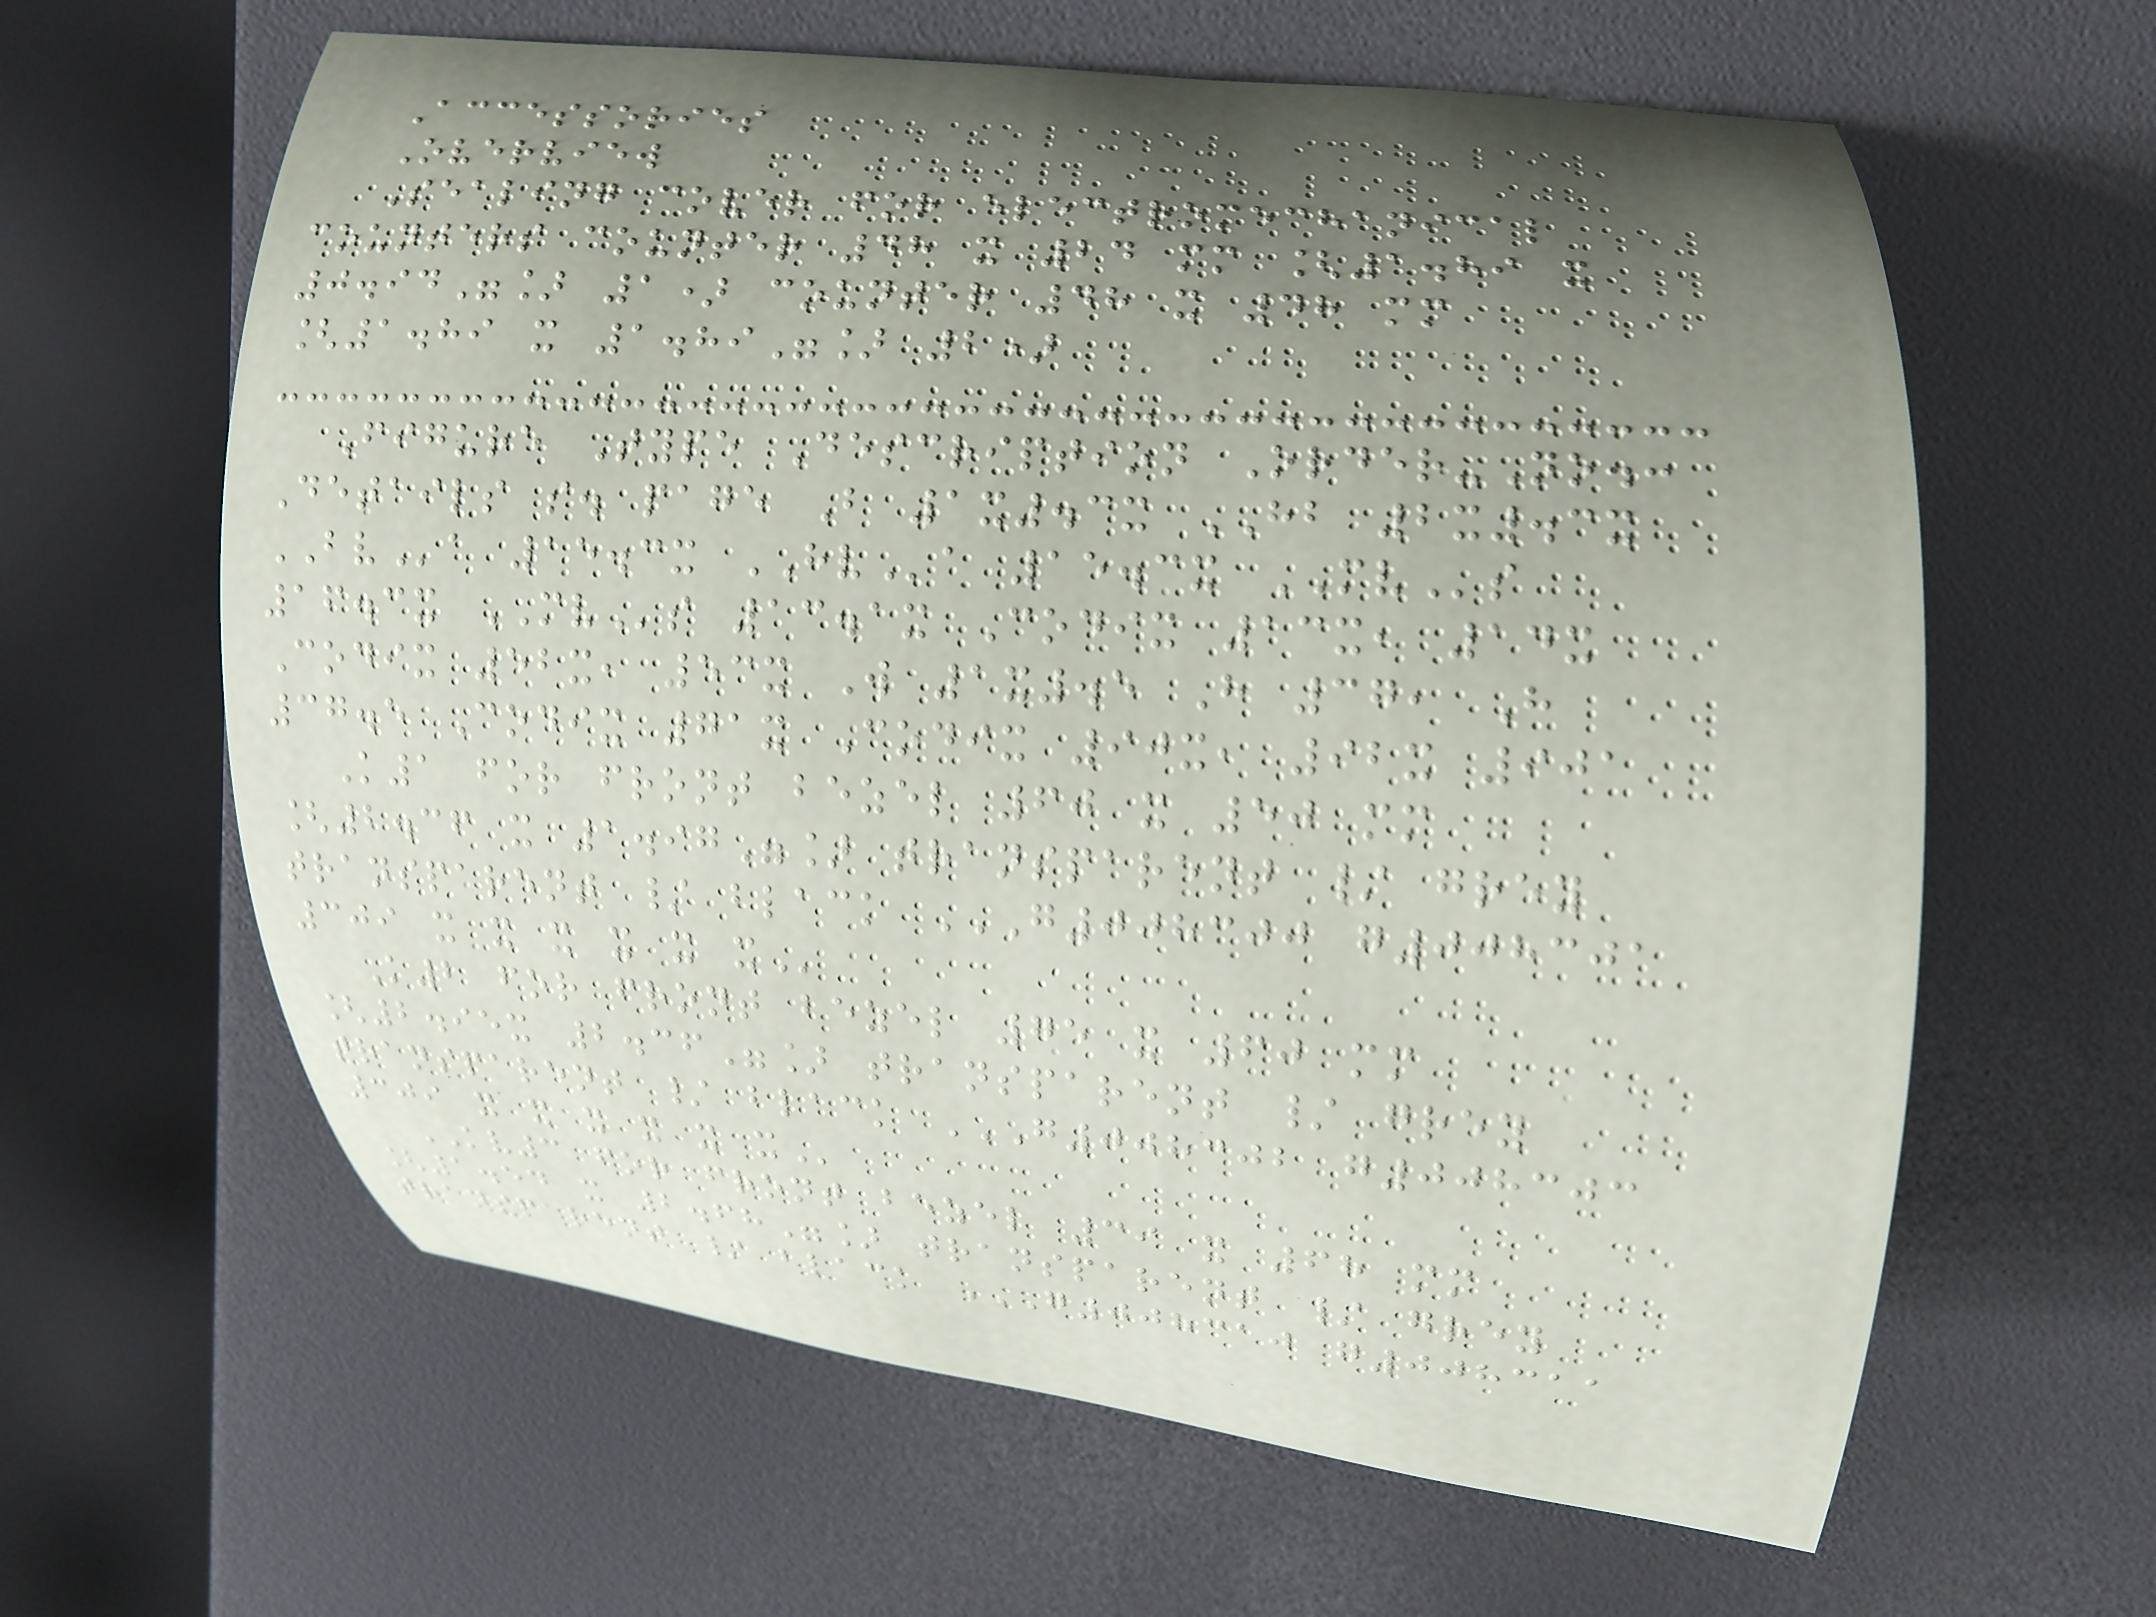Accessories
Overview
Sealing cover for electromechanical
counters counter 48 x 24 mm [1.89 x
0.94"] 1) counter 48 x 48 mm
[1.89 x 1.89"] 2)
Figure Type Description Order-No.:
Details s. page B 1x.3x HB 2x.3x
BVa 15.3x HVa 15.3x MVs
16.3x MVs 13.1x Codix 13x, 14x
Codix 52x, 53x W 1x.5 H 37, H
37.5 Codix 71x Codix 90x, 92x 901
K1 for front bezel 60 x 50 mm
[2.36 x 1.97"] transparent / grey
transparent / black G008300 G008301
309 X X X X X X
K2 for front bezel 75 x 60 mm
[2.95x 2.36"] transparent / grey
transparent / black G008302 G008303
309 X X X X X X
KV3 for front bezel 39 x 68 mm
[1.54 x 2.68"] transparent / grey
transparent / black G008310 G008311
